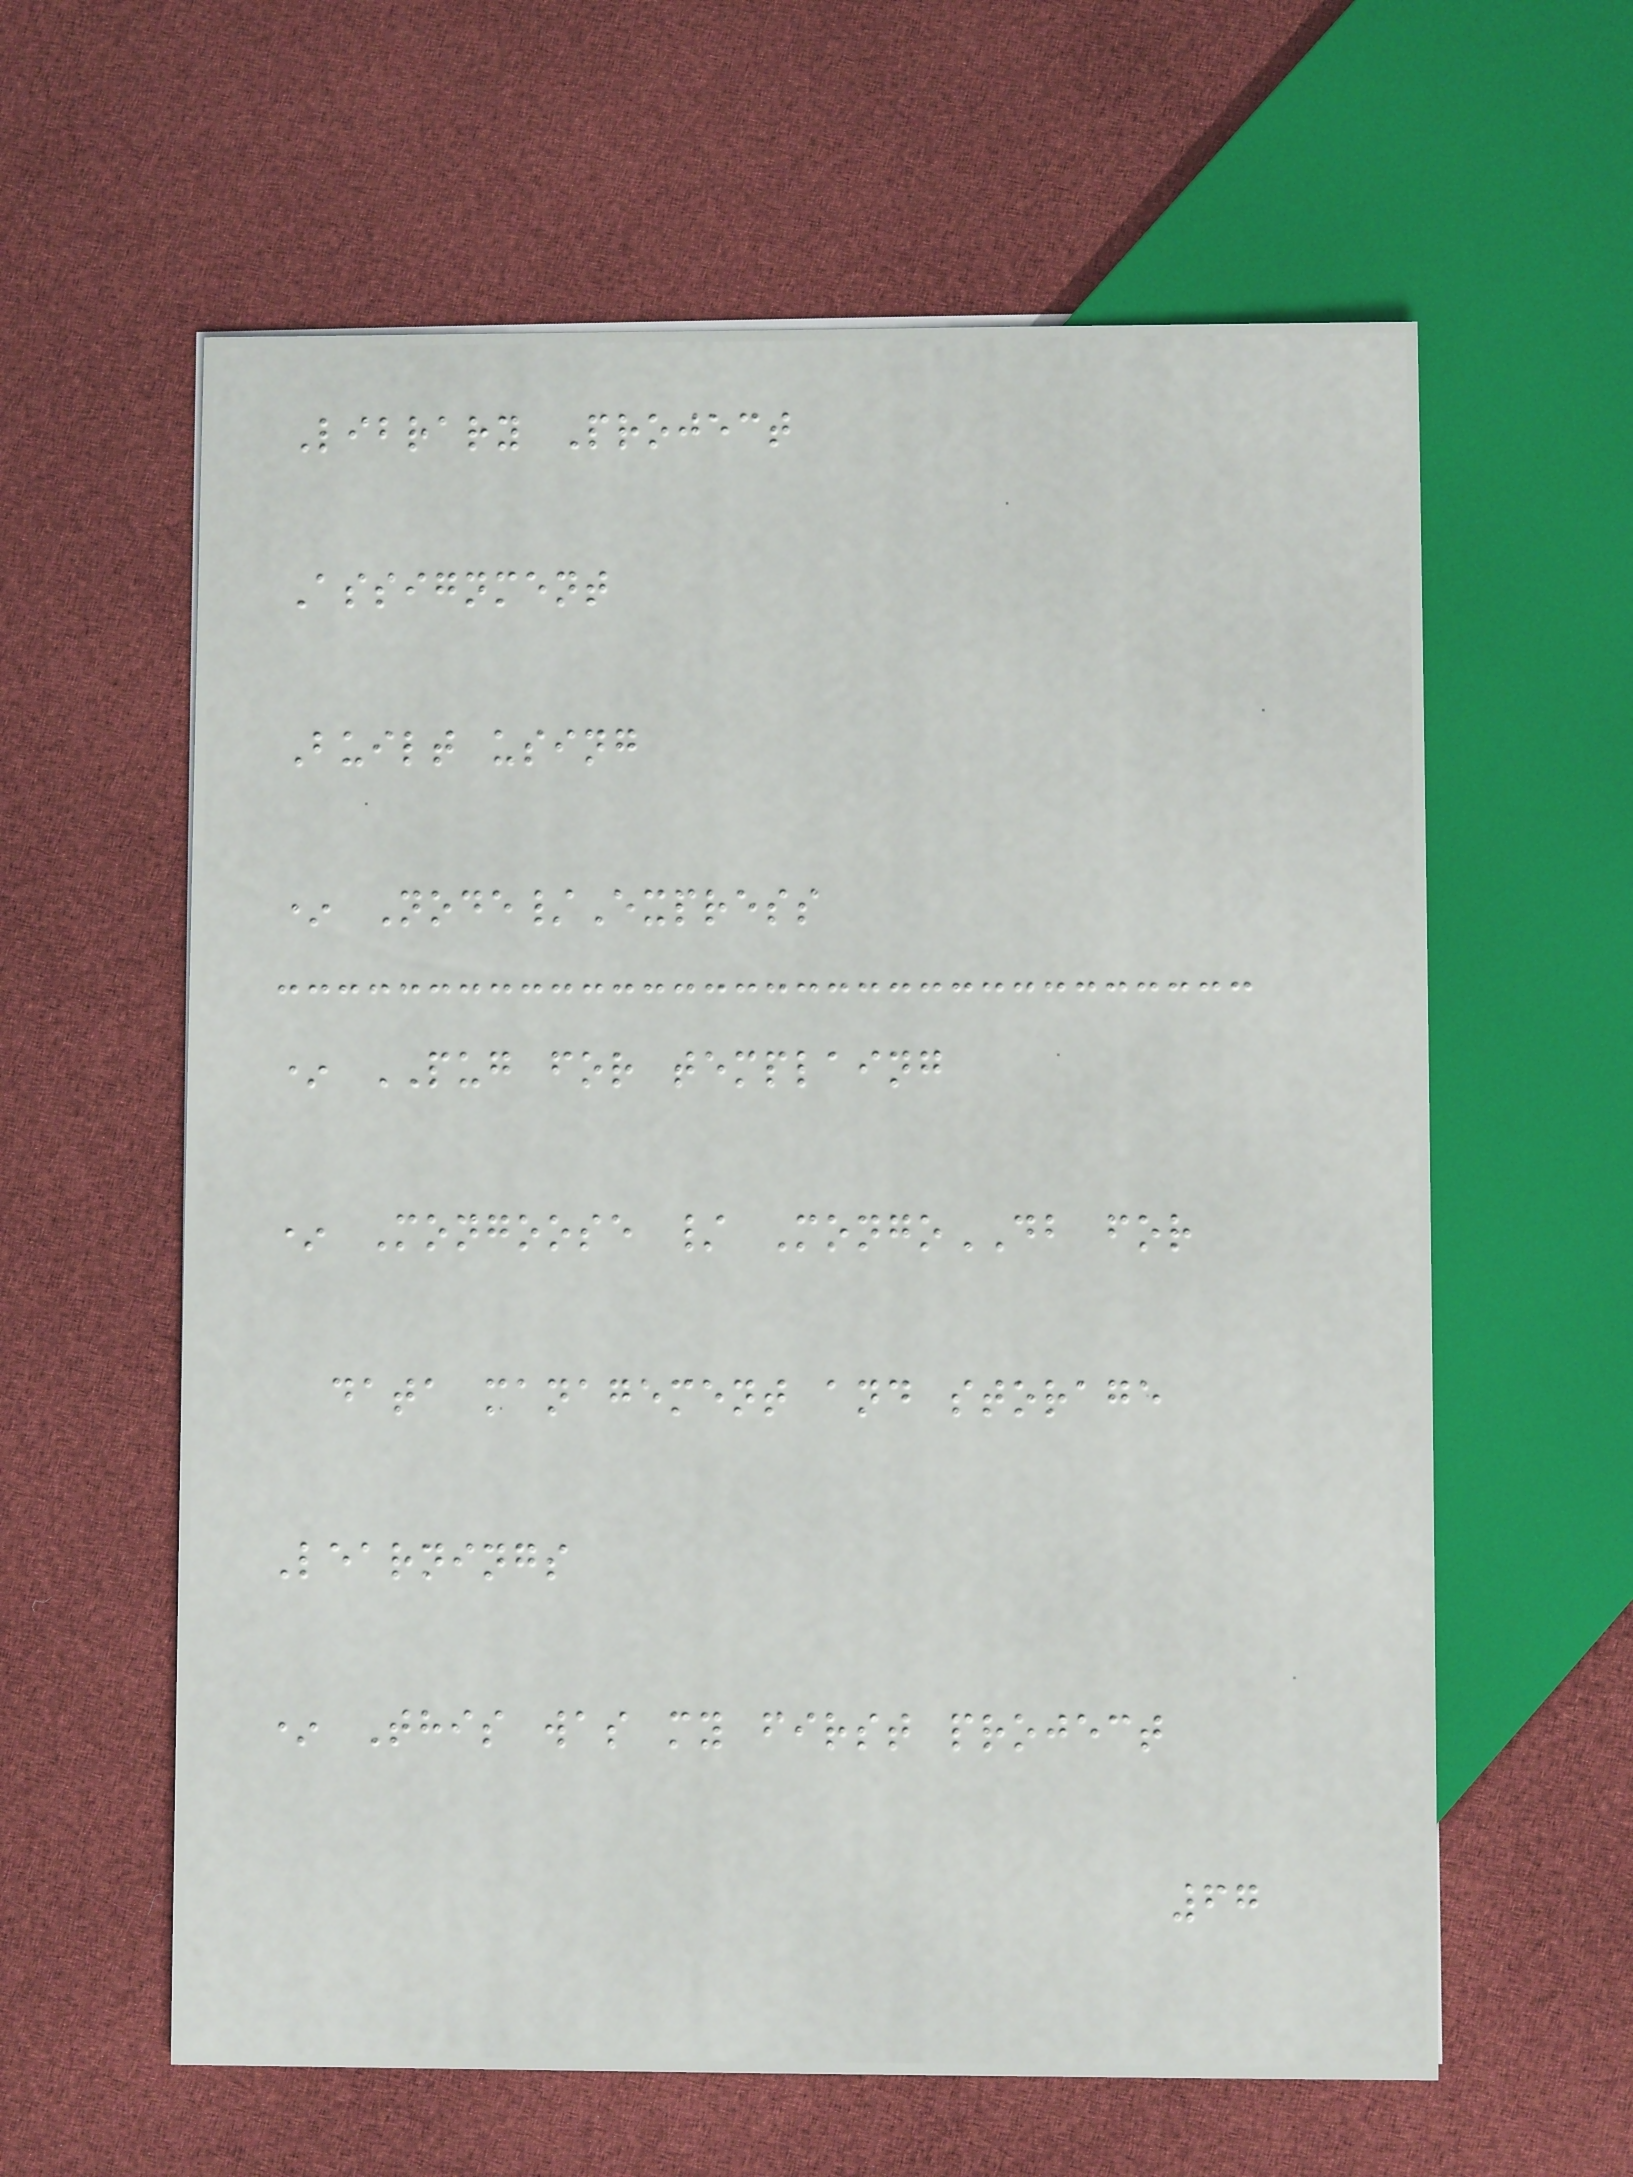Library Project
Assignment
Built using
* Node/Express
* PUG for templaing
* Mongoose / MongoDB for
data management and storage
Learnings
* This was my first project
67
